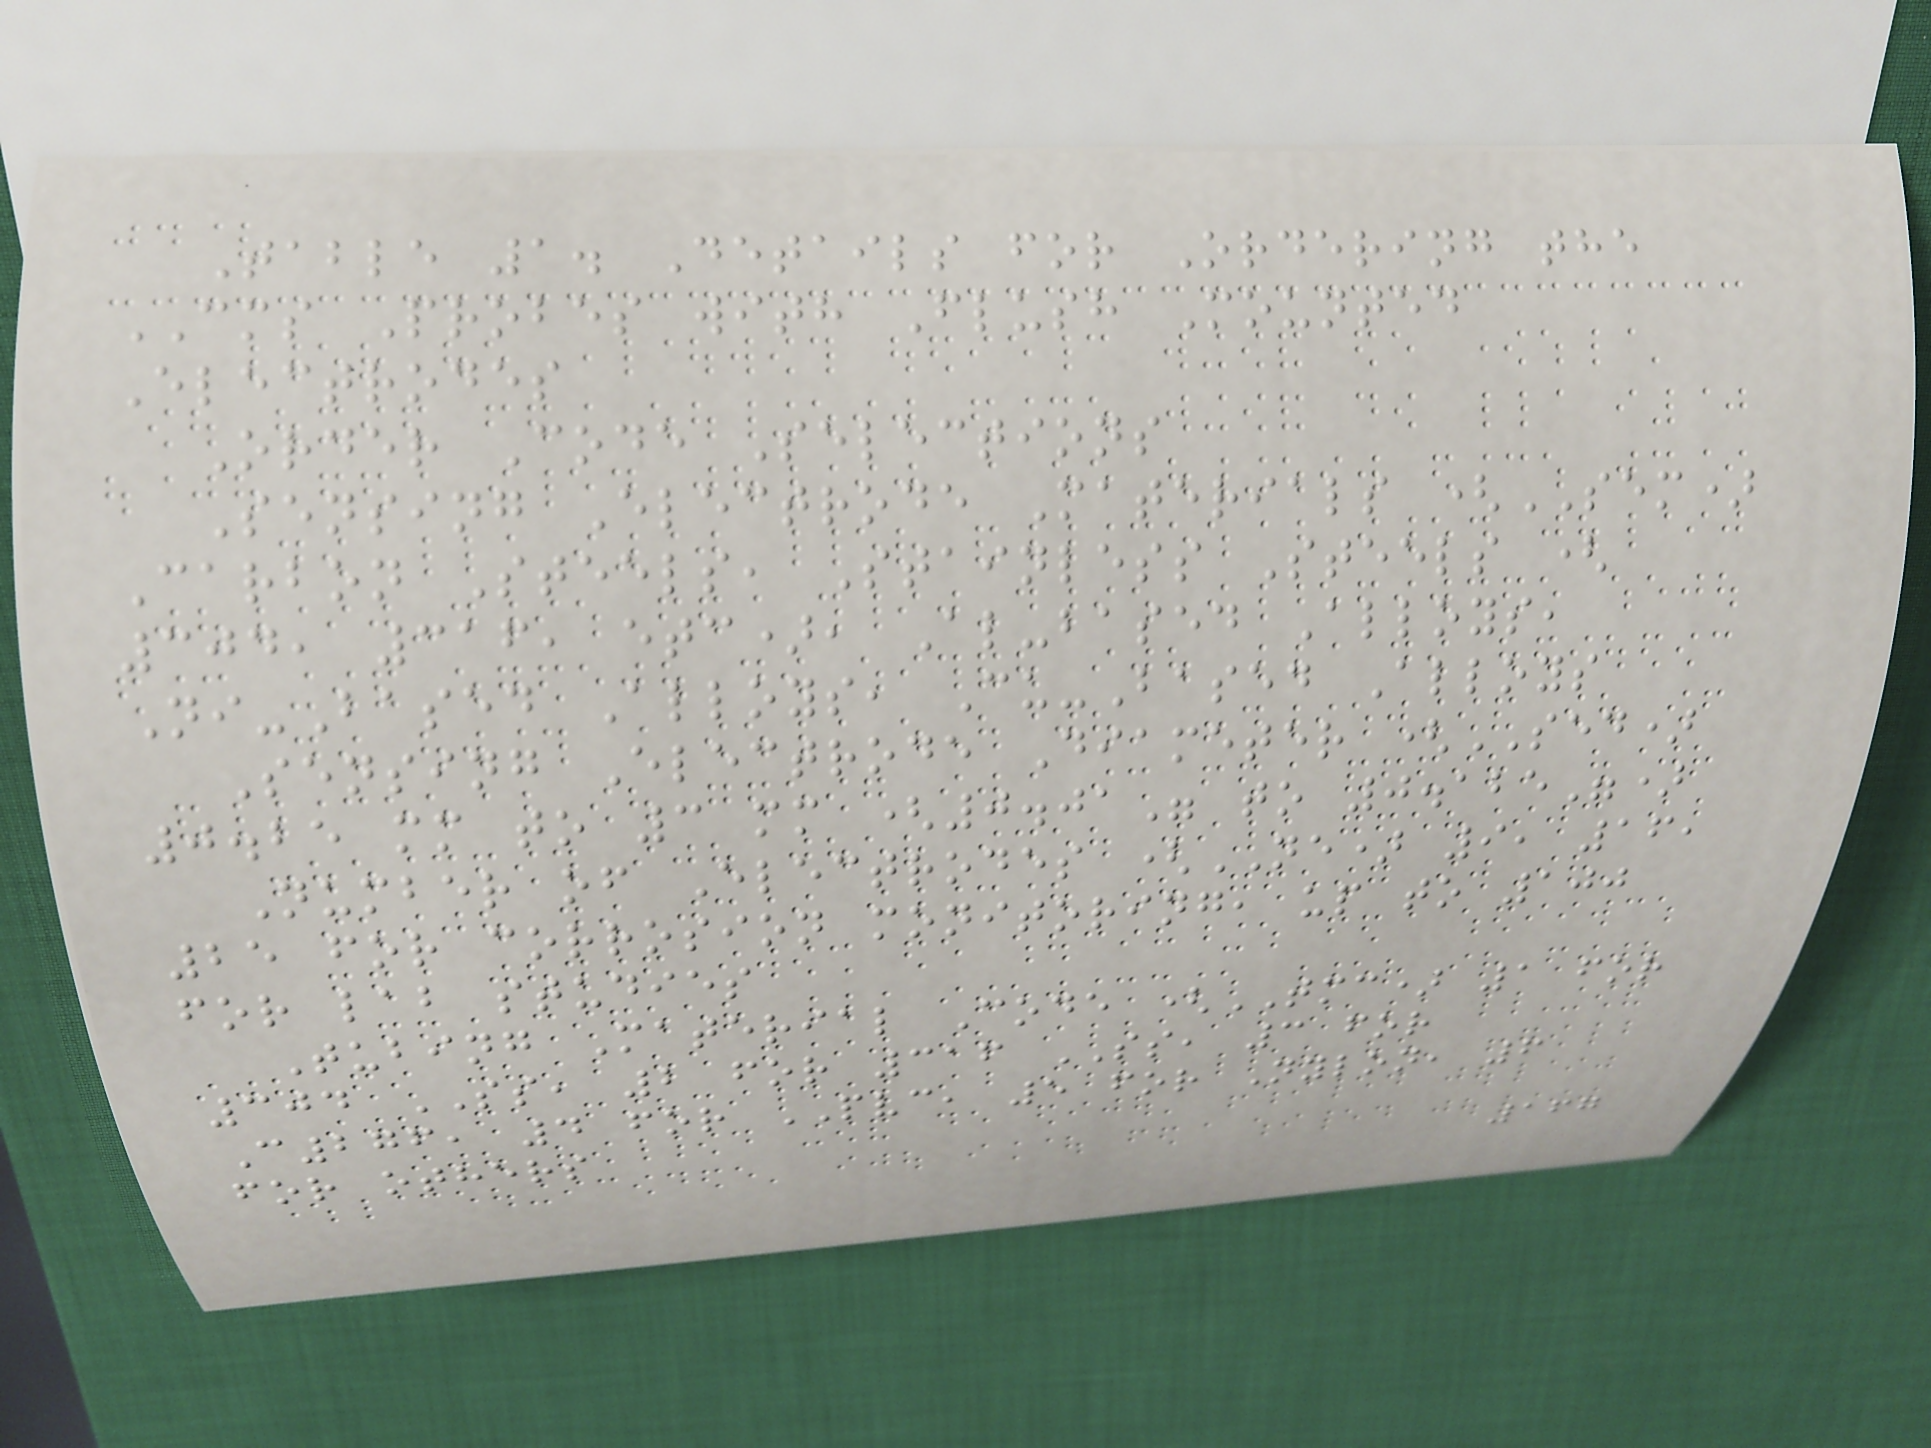Table 1. Details for Ordering the
CMS Probes with Flush Mounted
Electrodes
Order Code Selections
Sensing Electrode Materials (SEM)
Carbon Steels, Stainless Steels (
304, 316, etc), Al-based Alloys,
Ni-Based Alloys, Cu-Based Alloys
Sensing Electrode Diameter (SED)
0.25 mm to 3 mm (0.01" to 0.125")
Number of Electrodes (NE) 9, 16,
25 for corrosion monitoring, up to 100
for lab studies
Tubing Material Code (TMC) 1 for
304 SS, 2 for 316 SS, 3 for
C276, 4 for PVC, 5 for Nylon, 6
for others
167
